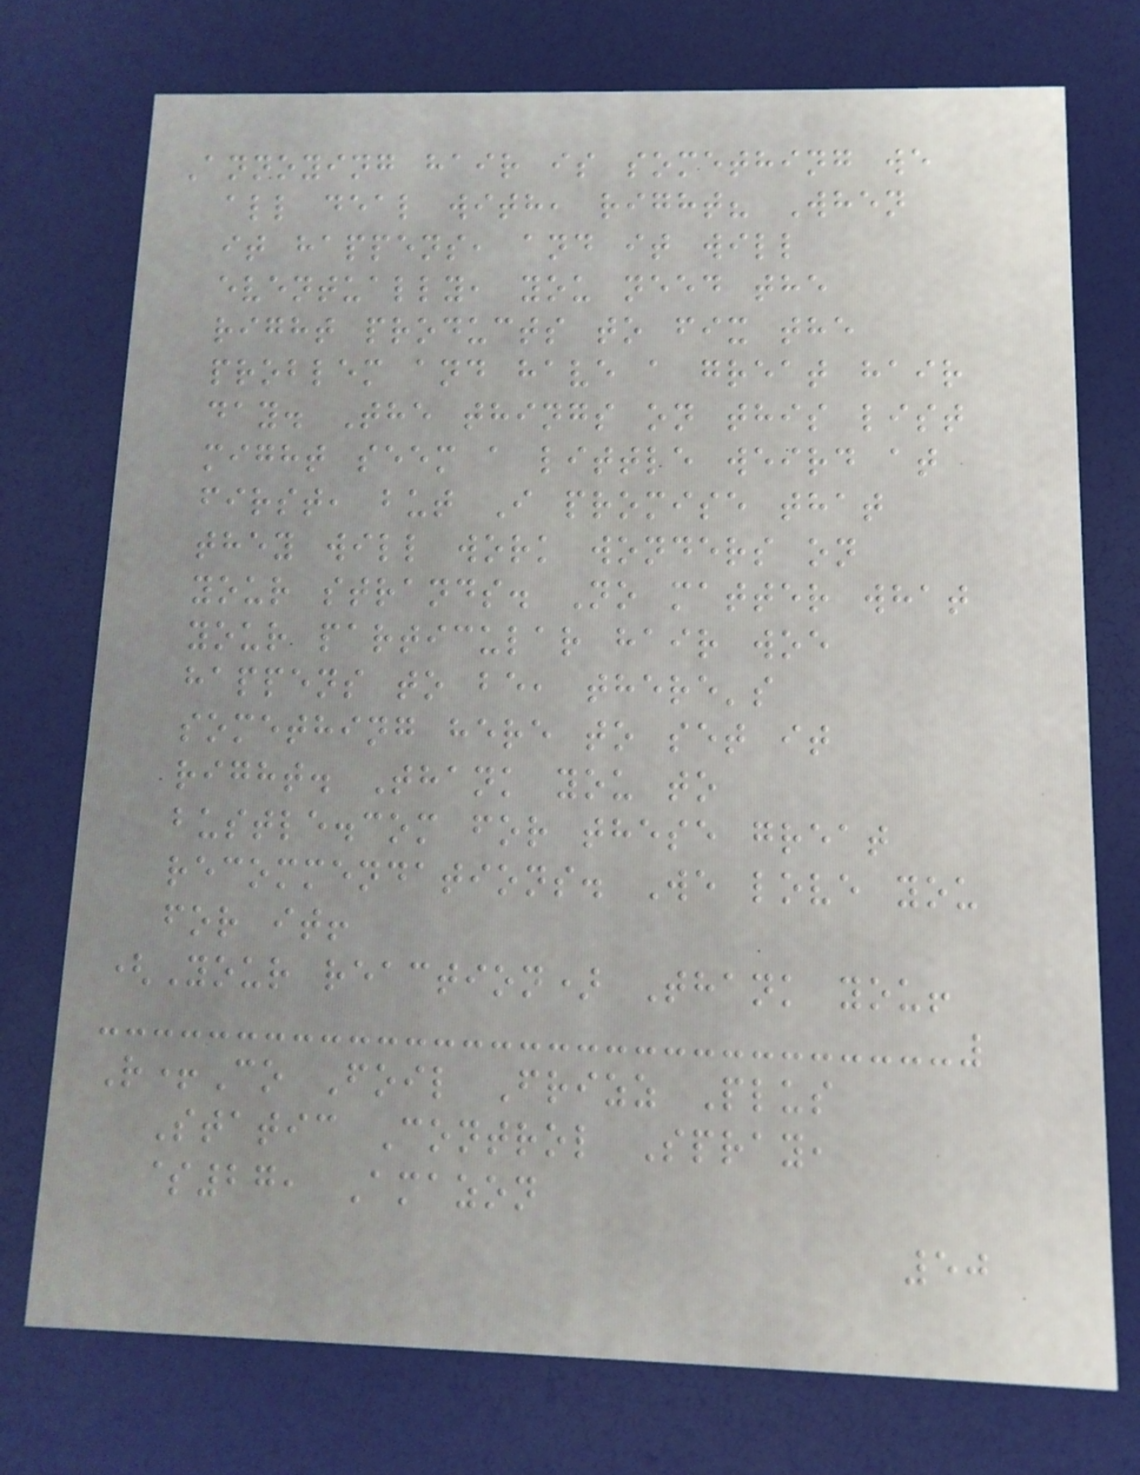Annoying hair is something we
all deal with, right? When
it happens, and it will
eventually, you need the
right products to fix the
problem and have a great hair
day. The things on this list
might seem a little weird at
first, but I promise that
they will work wonders on
your strands. No matter what
your particular hair woe
happens to be, there's
something here to set it
right. Thank you to
bustle.com for these great
recommendations. We love you
for it!
(Your reaction) Thank you!
R+Co Foil Frizz Plus
Static Control Spray,
$27, Amazon
50
